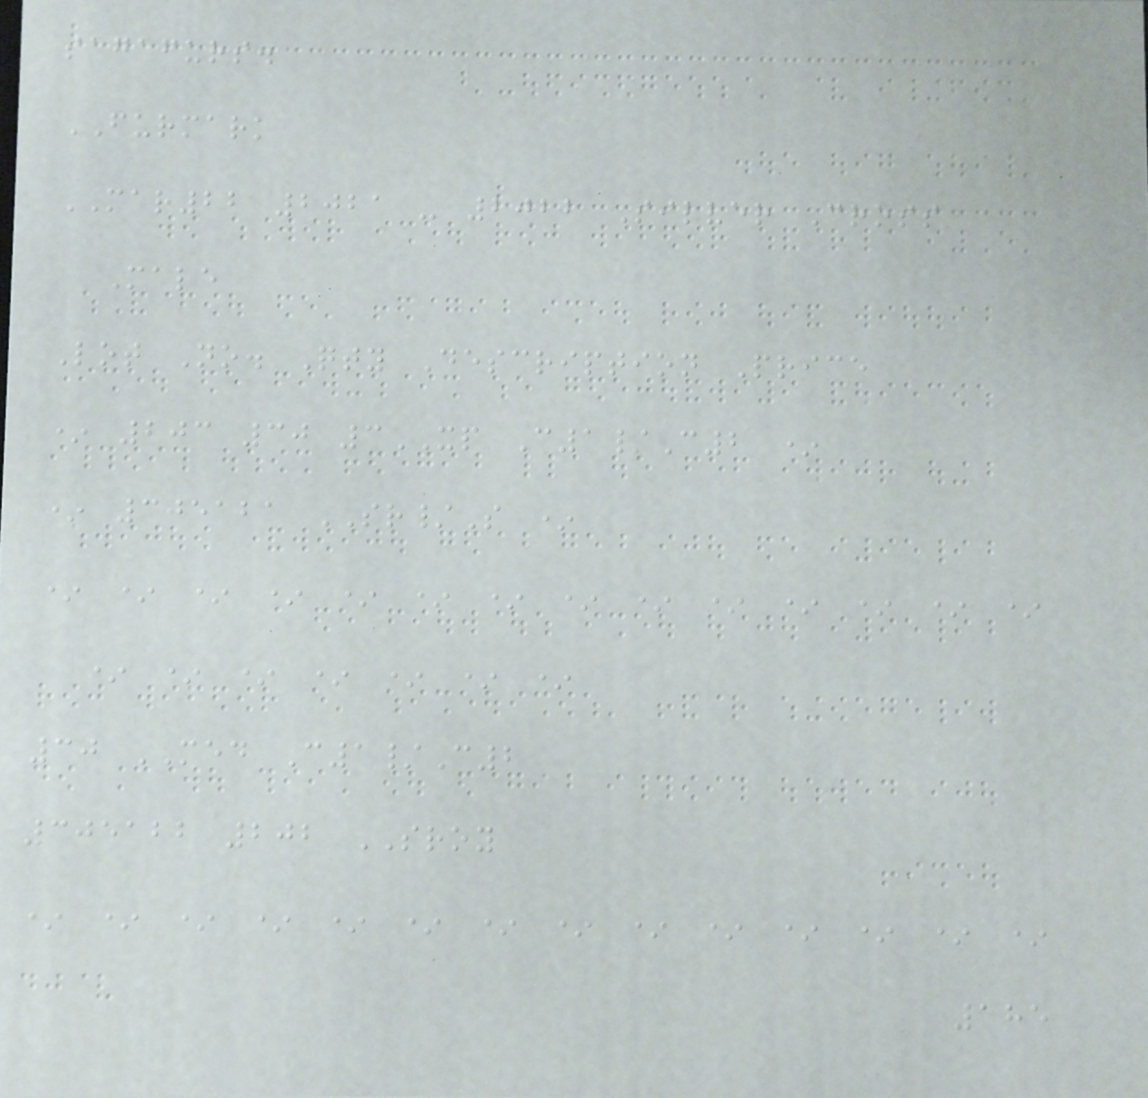sagafurs.
FURMARK
MAR22 2021 - 2022 Silver Cross
Male
Lot No. Qty Description Price
* 203 30 3XP C1/C2 *
* 305121 SR/S *
* * * * * * * * * * * * * *
* * * * * * *
30 MED C1/C2
305122 202 SROY
* * * * * * * * * * * * * *
185
